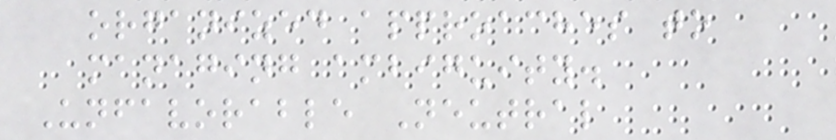organized approaches to
managing ambiguity.
Unfavorable Neutral
